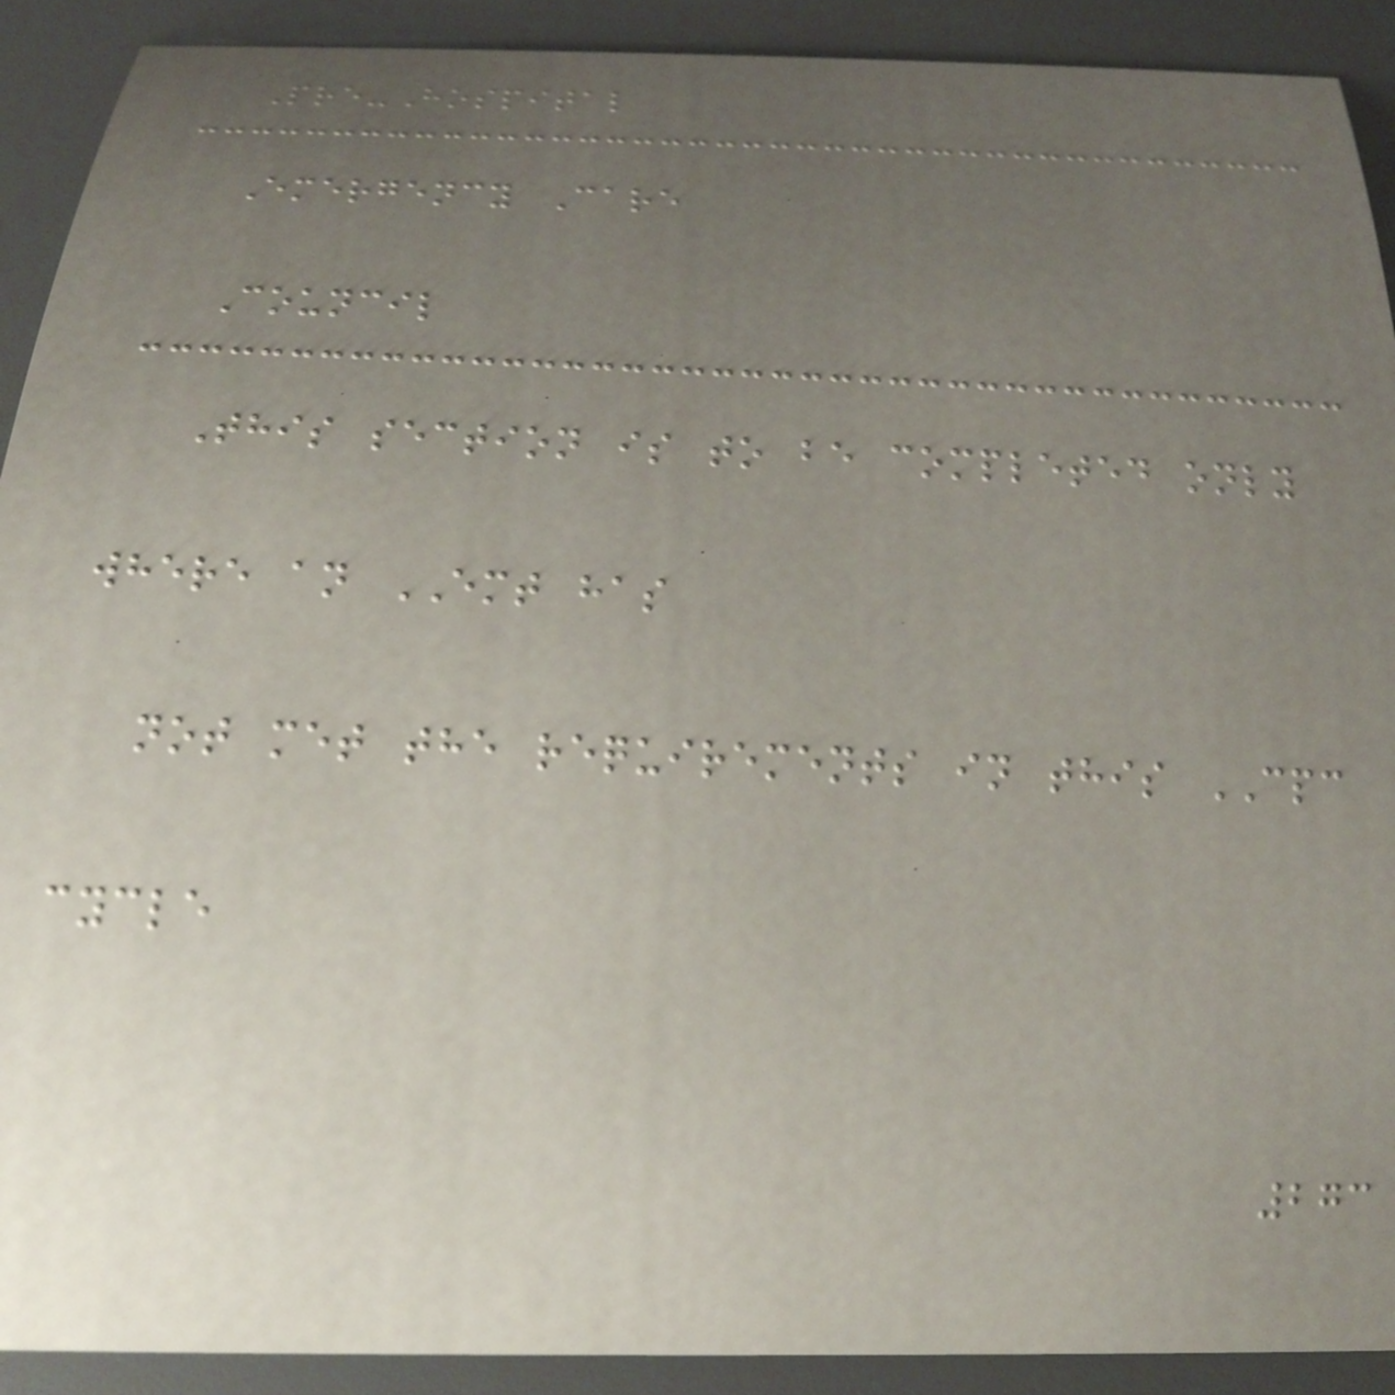Pre-Hospital
Emergency Care
Council
This section is to be completed only
where an EMT has
not met the requirements in this CPC
cycle
273
